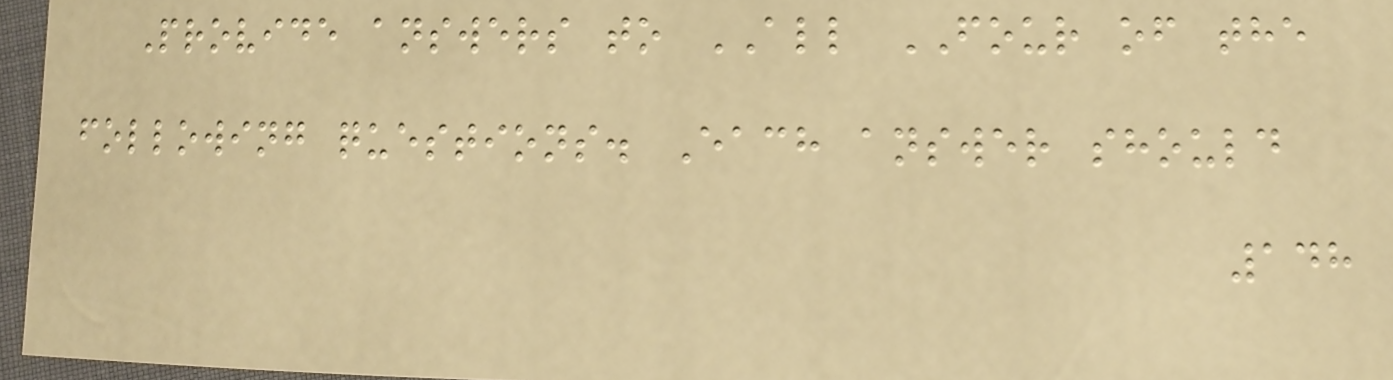Provide answers to ALL FOUR of the
following questions. Each answer should
148
